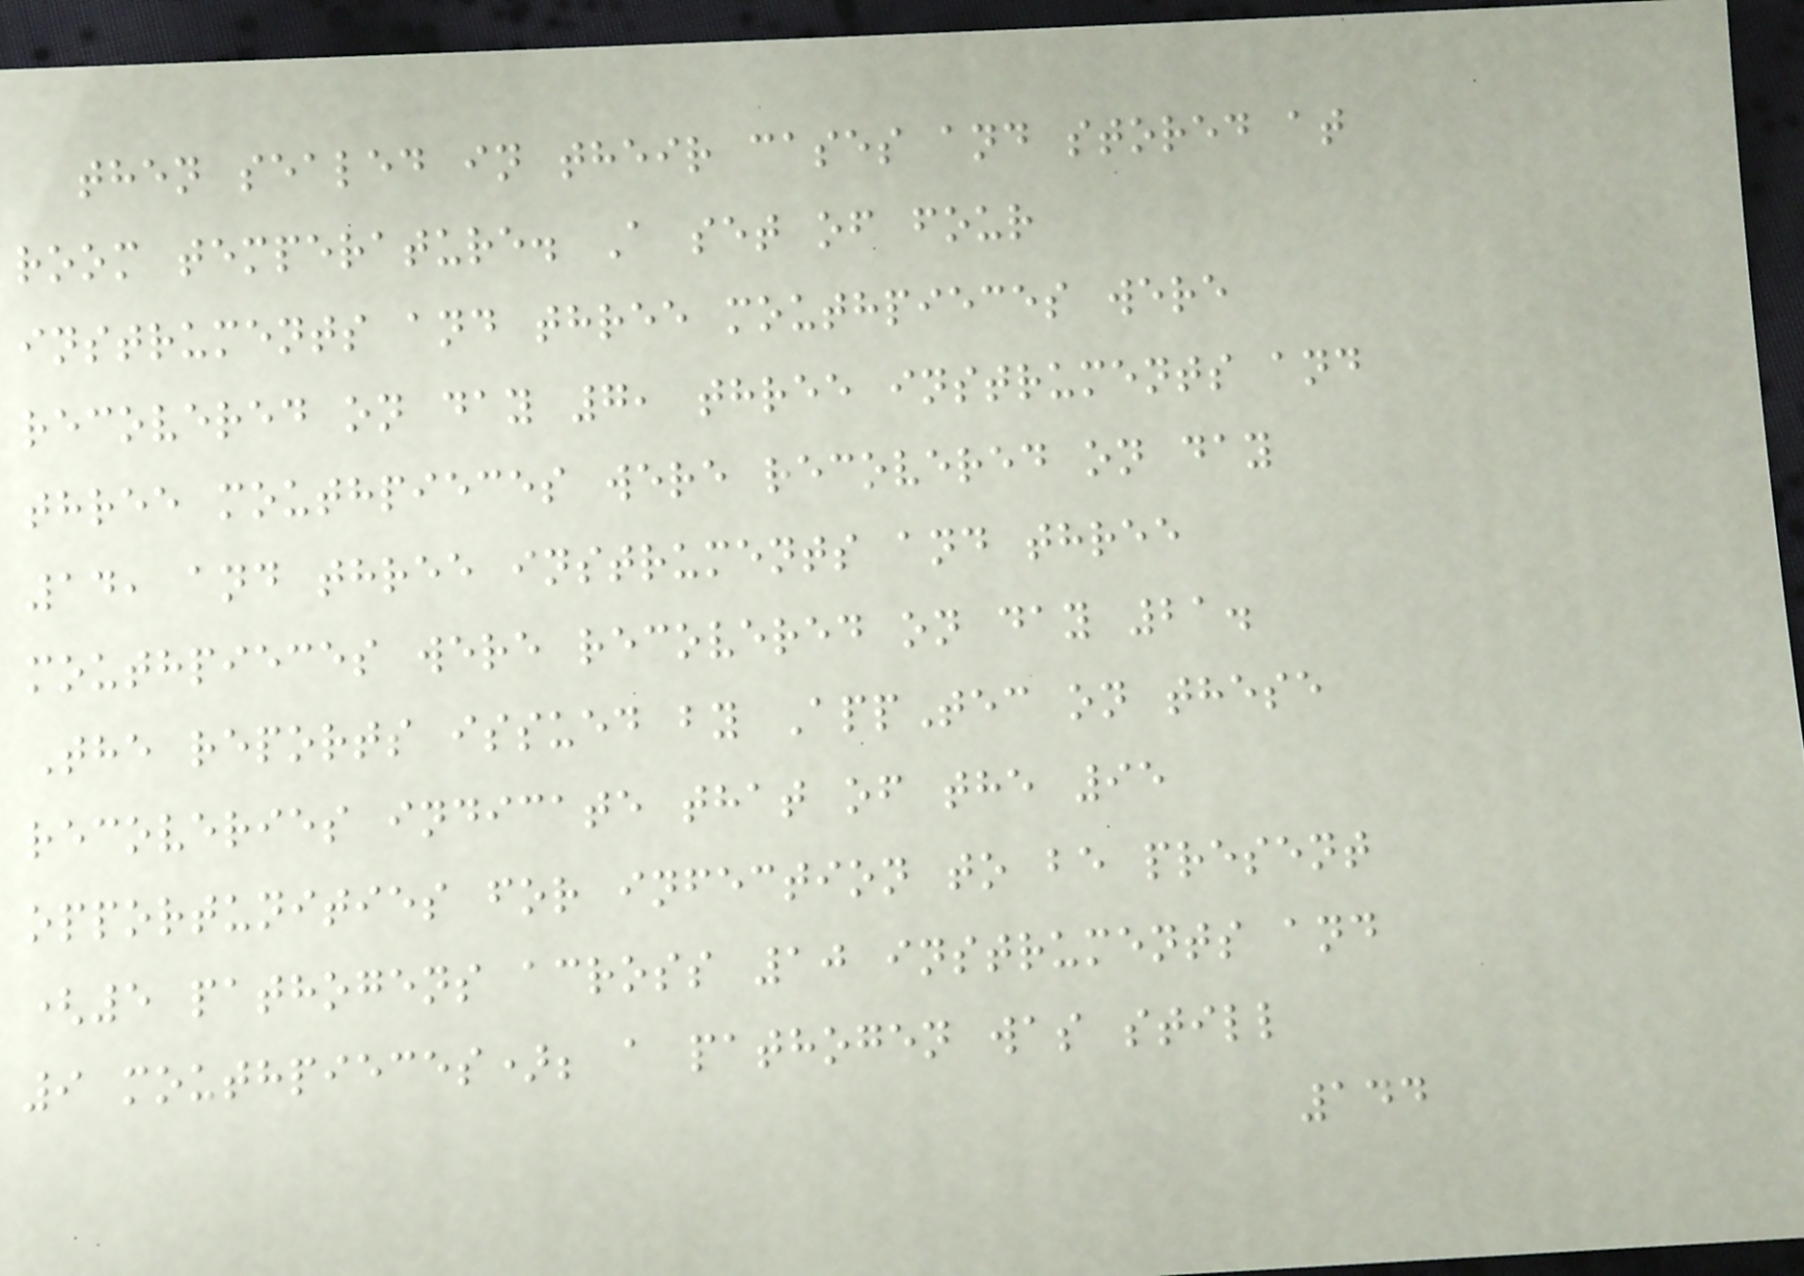then sealed in their cases and stored at
room temperature. A set of four
instruments and three mouthpieces were
recovered on day 7, three instruments and
three mouthpieces were recovered on day
14, and three instruments and three
mouthpieces were recovered on day 21.
The reports issued by AppTec on these
recoveries indicate that of the 95
opportunities for infection to be present
(5 pathogens across 10 instruments and
9 mouthpieces); a pathogen was still
144
